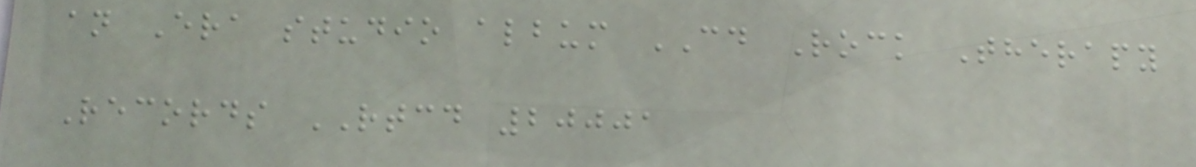an Era studio album CD Rock Therapy
Records RTCD 20001
